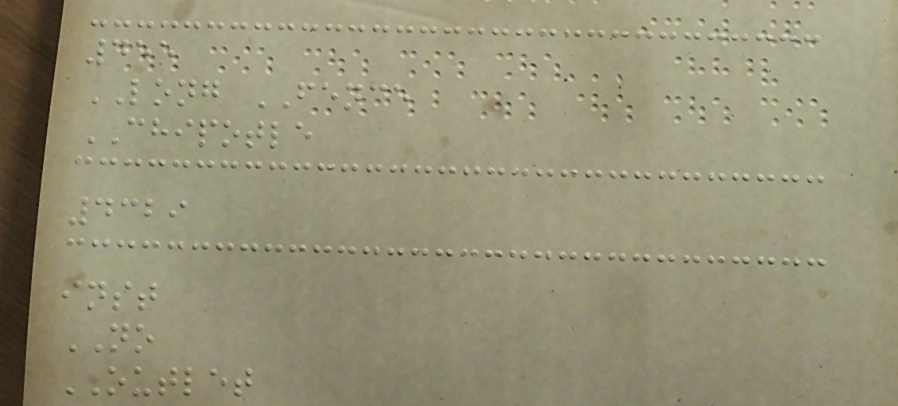455
LONG FENCE
CHIPOTLE
4329
inst
NO
OUTLET
